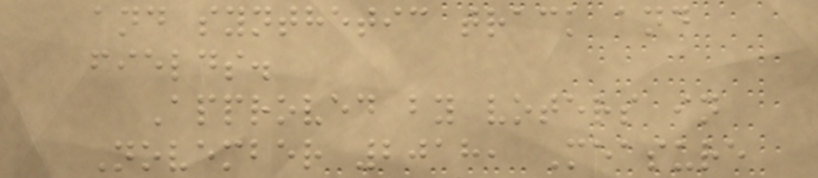and synthetic track and
fields.
Approved by voters in
November 2018, Measure
